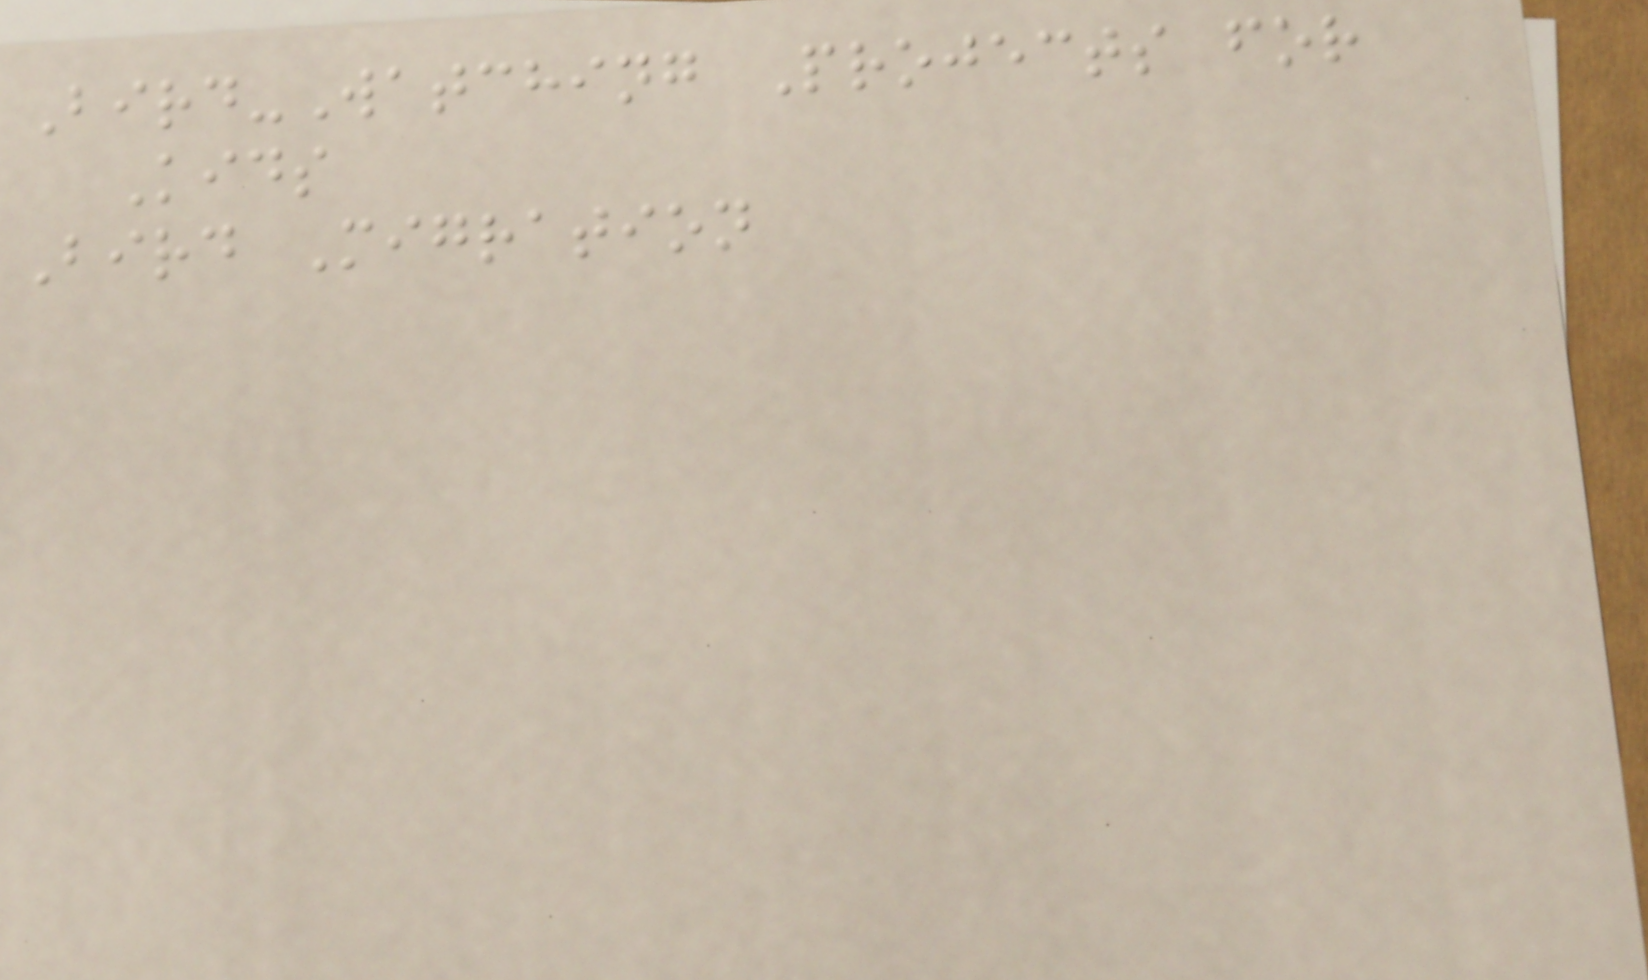Bird-Watching Projects for
Kids
Bird Migration
